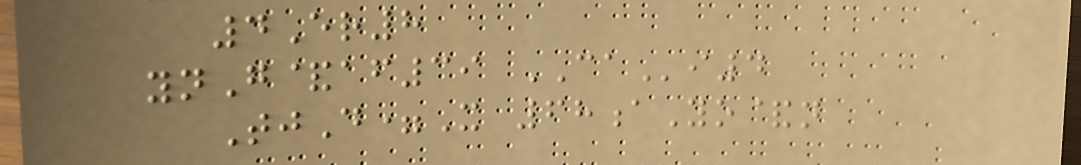4Er8
ynG&af39 CAi4
TjD=X 68aYo&n
